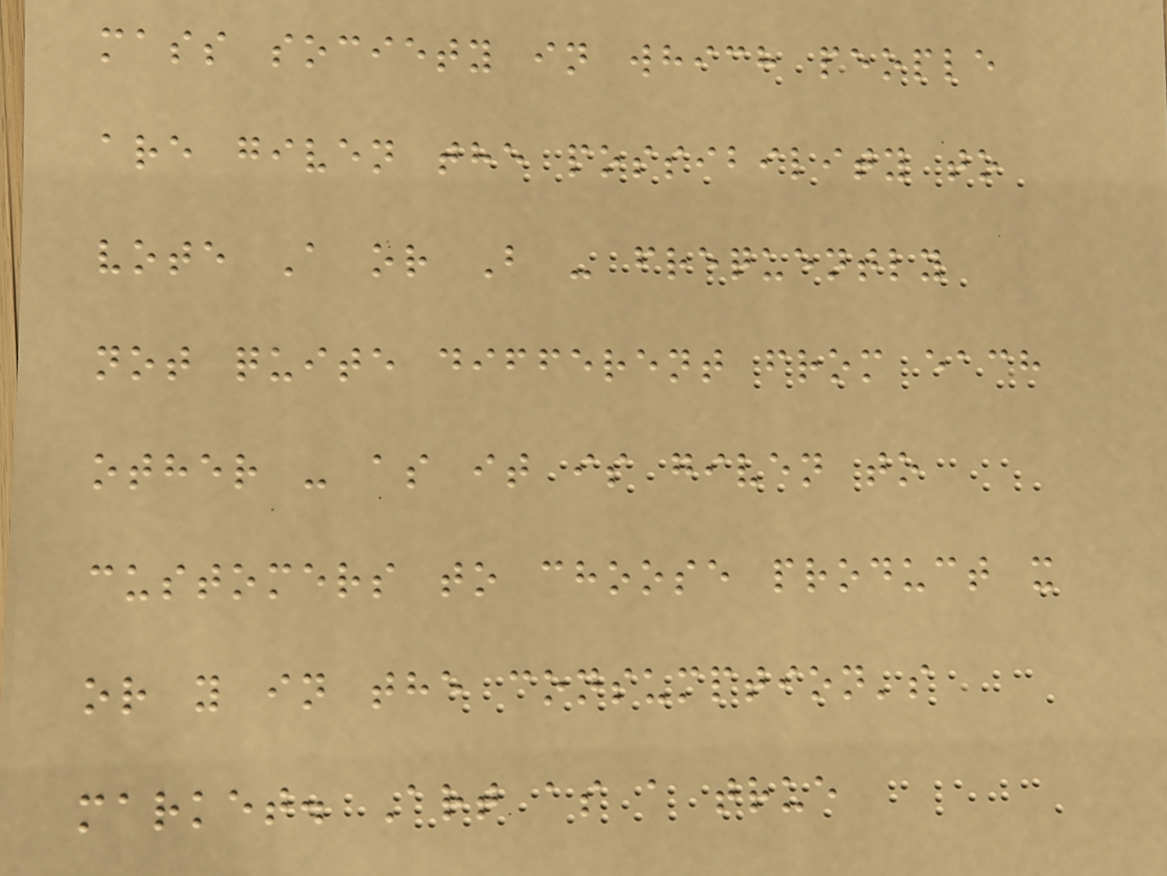mass society in which people
are given the possibility to
vote A or B - frequently
not quite different from each
other - as it is given to
customers to choose product x
or y in the consumption's
market. Art as a true
